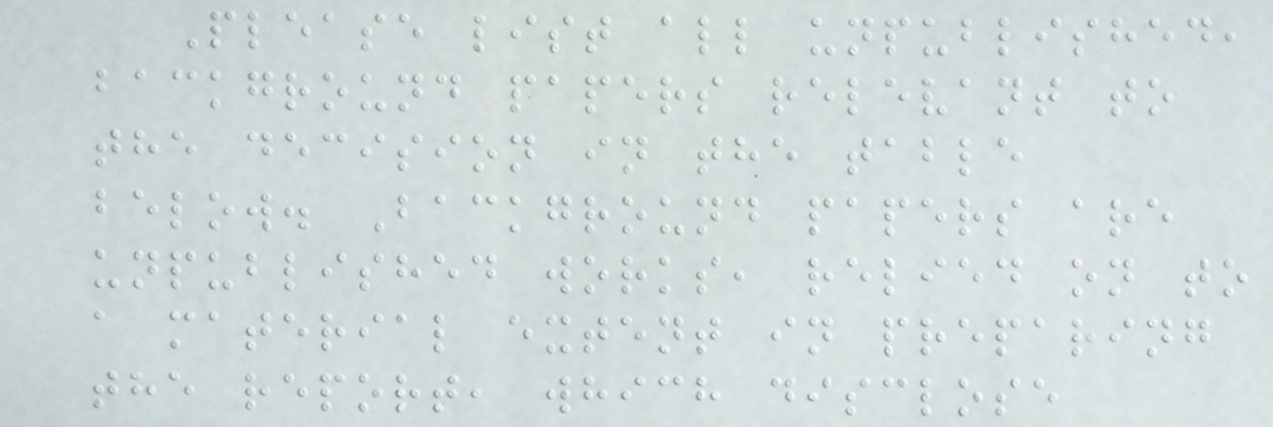Please list all unpublished,
background papers relevant to
the decision in the table
below. Background papers are
unpublished works, relied on to
a material extent in preparing
the report, which disclose
